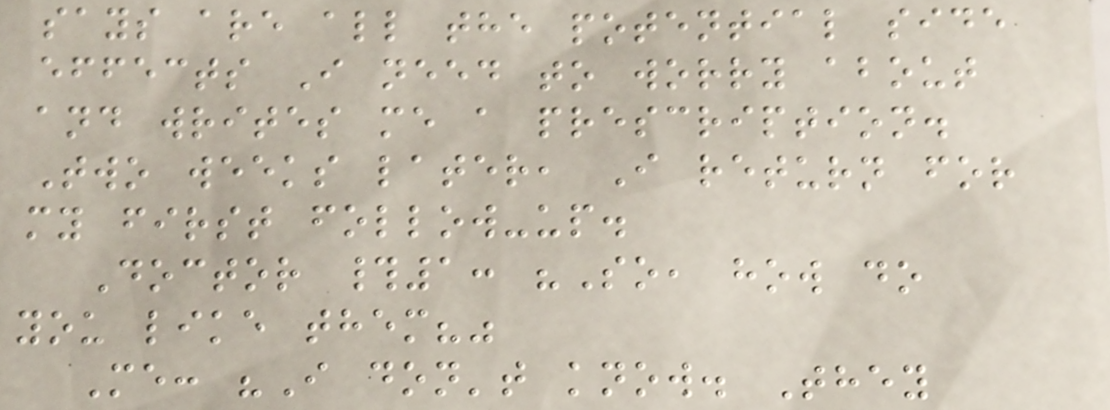says are all the potential side
effects I need to worry about
and writes me a prescription.
Two weeks later, I return for
my first follow-up.
Doctor #1: "So, how do
you like them?"
Me: "I don't know. They
